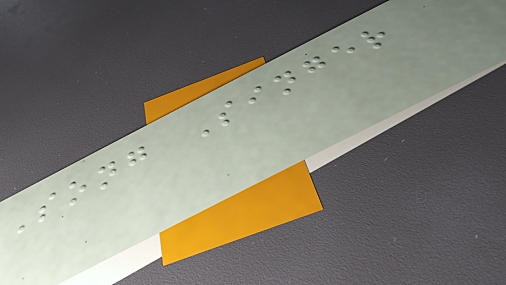Song Singer
